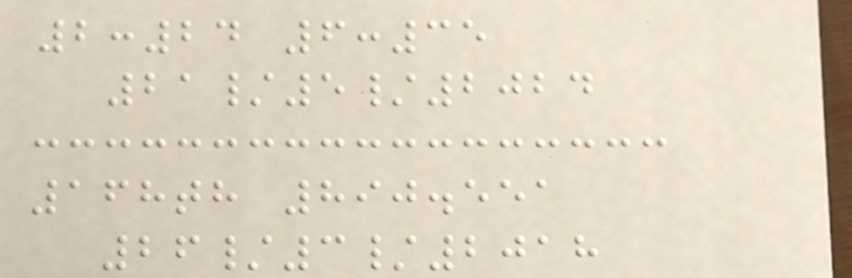2:24 6:35
21/5/2024
168th 890.551
26/3/2018
